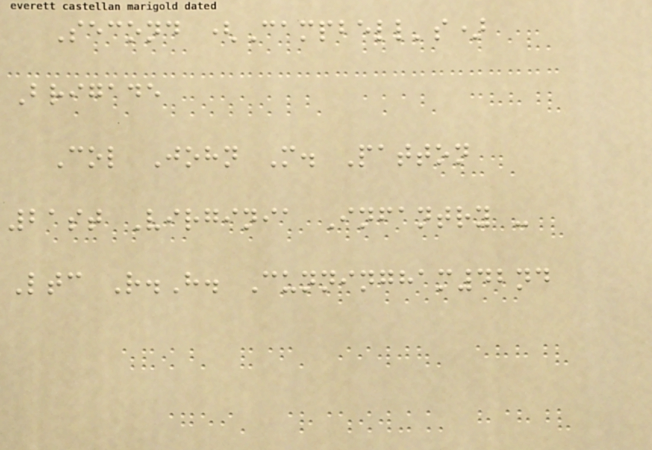Second (Campbell's)
Brigade
Col John M. Patton
21st Virginia Infantry -
Ltc R.H. Cunningham42nd
